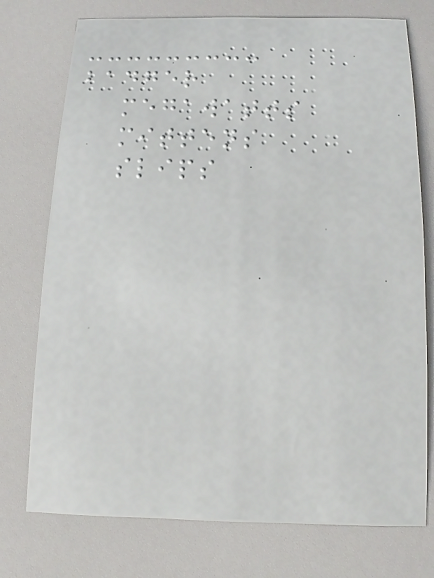badger
megawatts
mittens
slips
